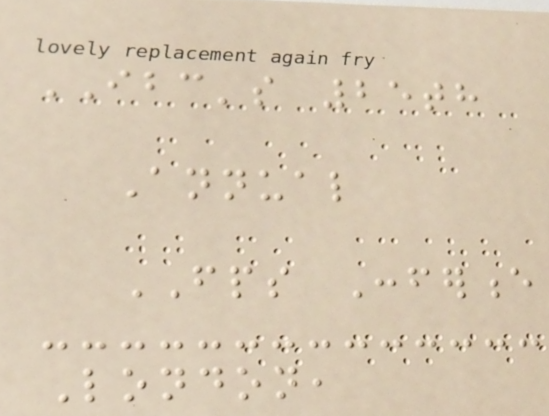IBC's 25th
Annual
FPS Conference
London,
